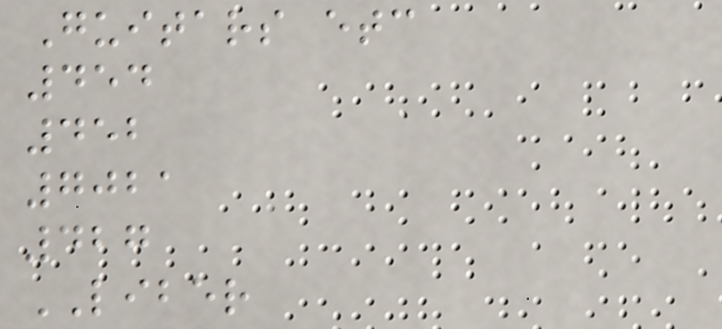Guitars etc
454
452
7021
427
LIBER
